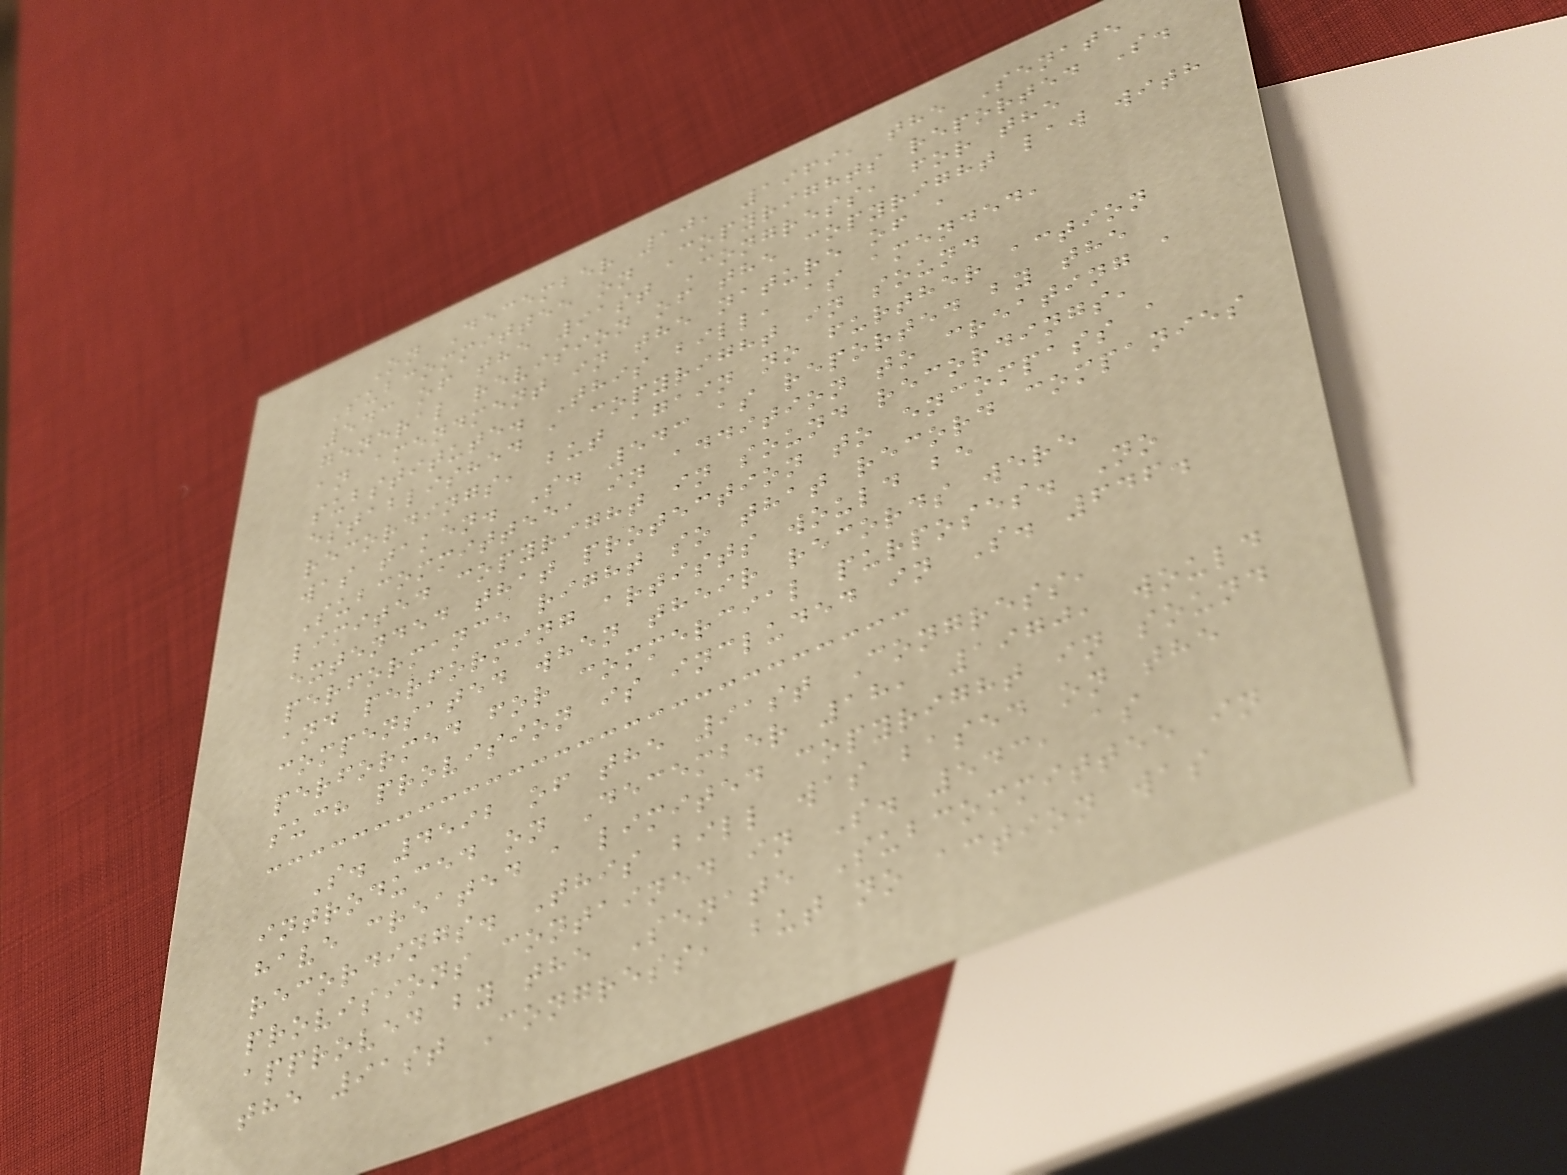On December 10, 1969, the Senate
Subcommittee on Copyrights reported S.
543 of the 91st Congress, for the
general revision of the copyright law with
an amendment in the nature of a
substitute. This bill, as amended,
established a copyright in sound
recordings, but again no further action
was taken. S. 543 as reported by the
Subcommittee, in addition to creating a
limited copyright in sound recordings,
extended that protection to encompass a
performance right so that record companies
and performing artists would be
compensated when their records were
performed for commercial purposes. No
such provision is included in S. 646.
S. 4592 of the 91st Congress,
introduced on December 18, 1970, would
have created a limited copyright in sound
recordings. This bill was based on the
provisions contained in S. 543, as
approved by the Senate Subcommittee in
the 91st Congress, but no action was
